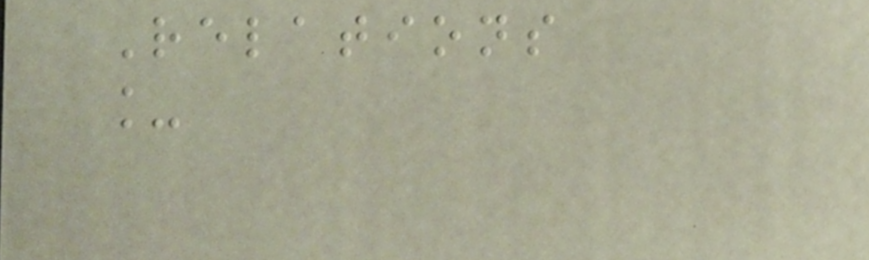Relations
_
